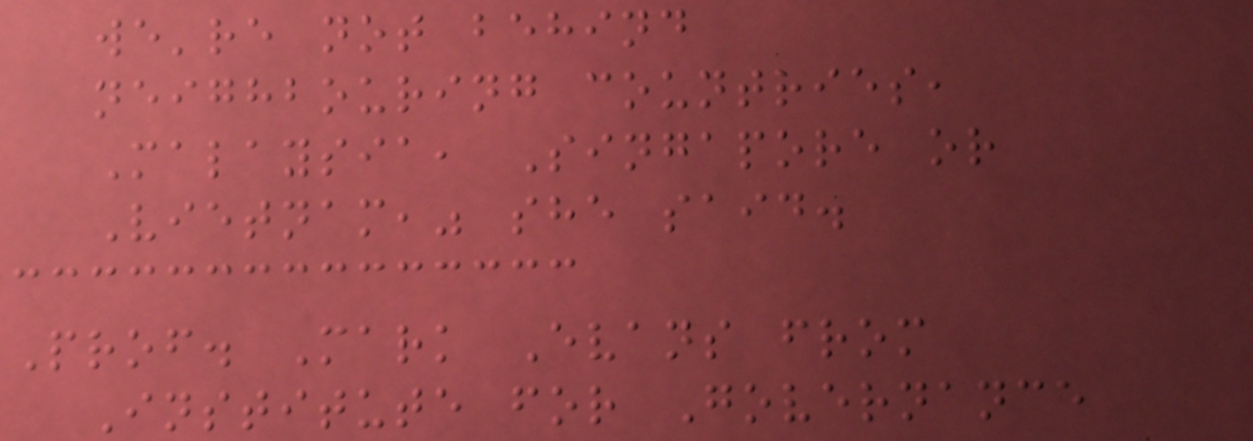we're not behind
neighbouring countries,
Malaysia, Singapore or
Vietnam," she said.
Prof. Mark Evans from
Institute for Governance
